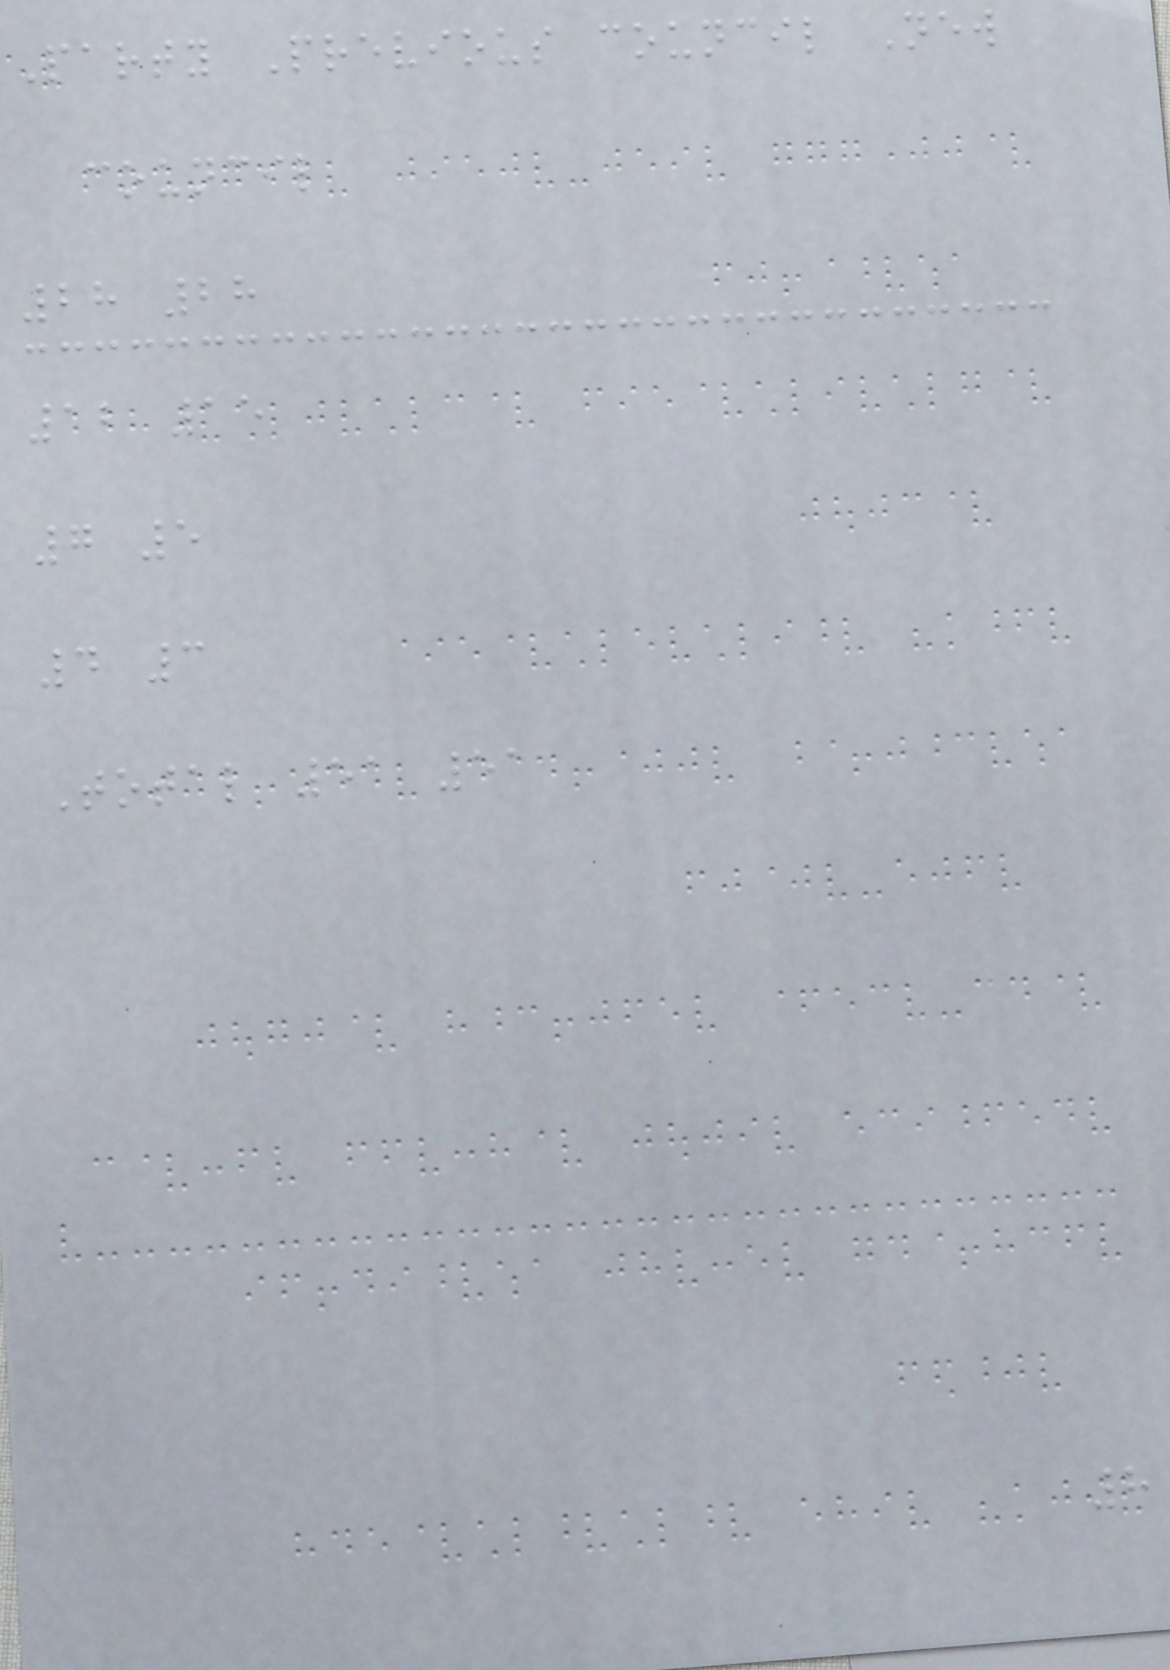Party Previous council New
council
28 28
12 15
7 5
4 3
Total 51 51
8
